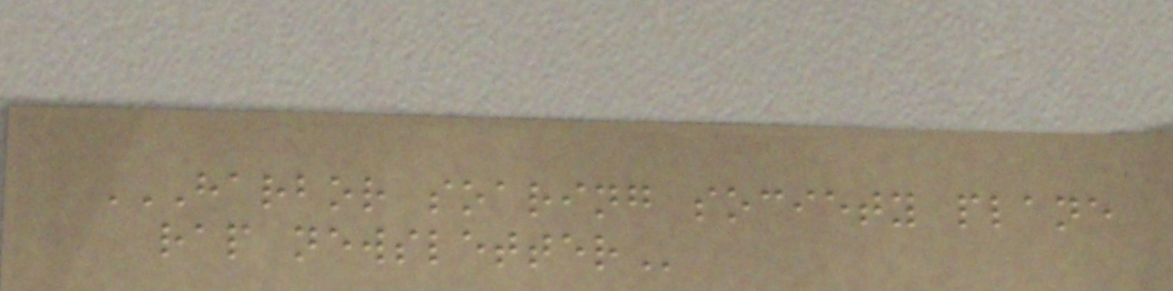HARBOR SOARING SOCIETY PLANE
RAP NEWSLETTER
